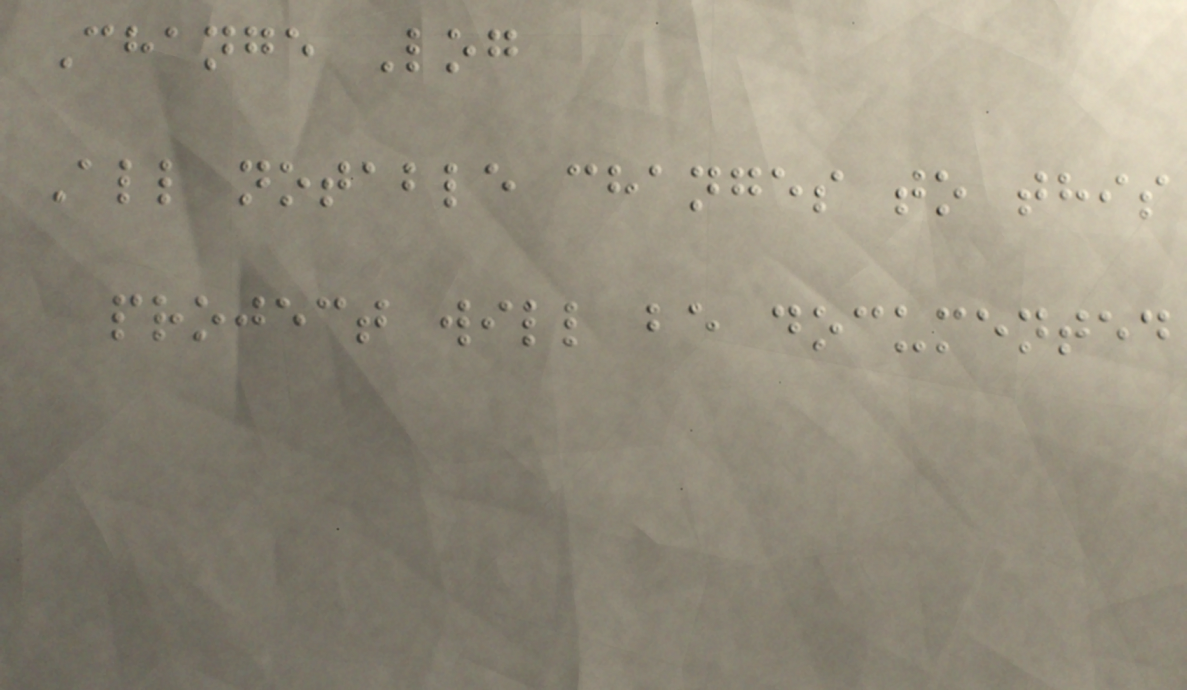Change Log
All notable changes to this
project will be documented
